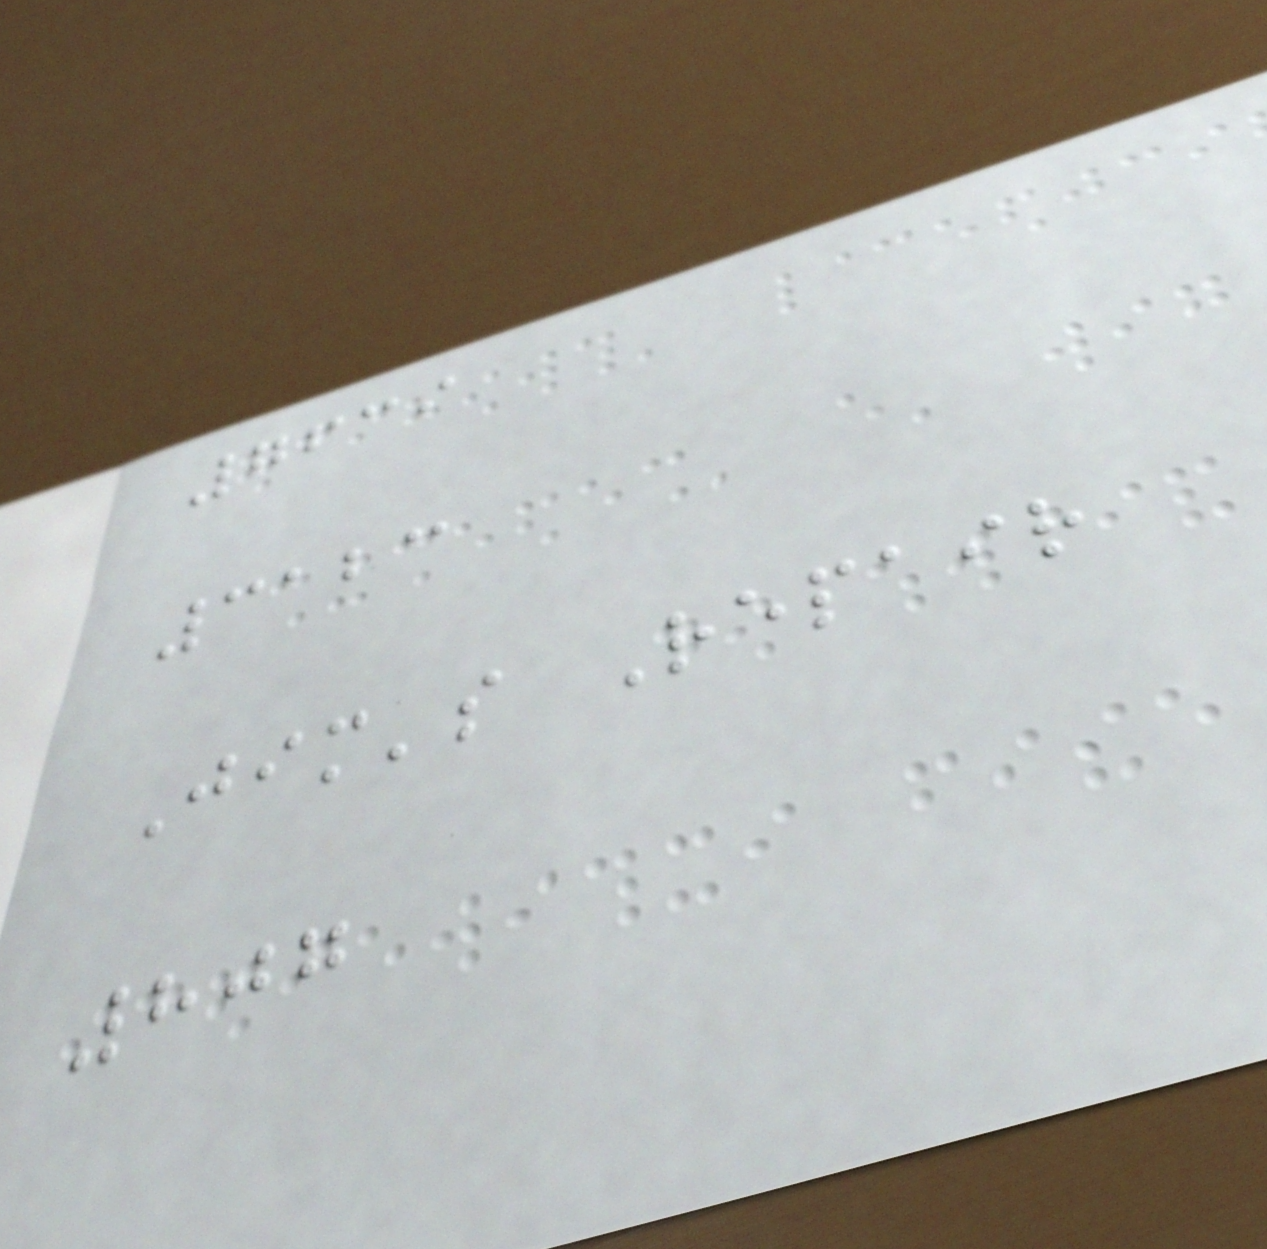7639
3123
Jim's Repair
807
